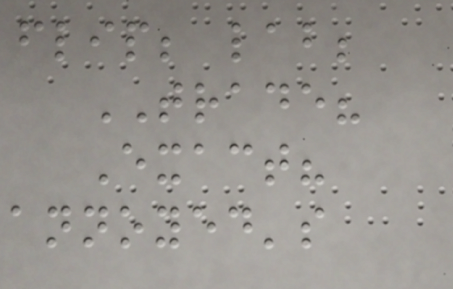flip; lab;
TRADE?
Exact?
annoyed's
